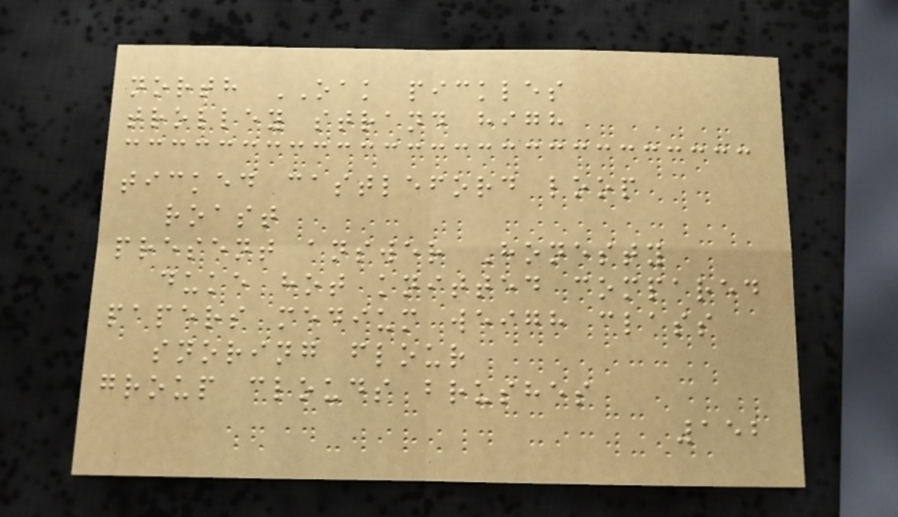north OAK pickles
trolley strand high
ticked castleford loop
roast
present answer Honesty
duke hot knitted compared
papers medium weigh class
snoring flour
group clouds brushes
152
